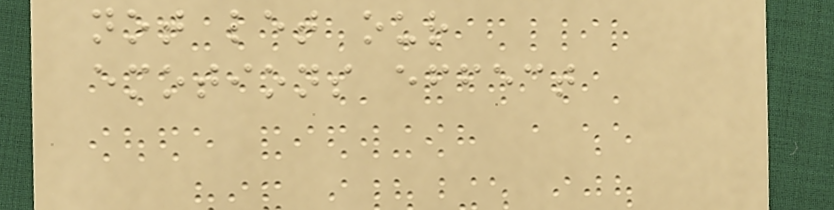not let our
emotions effect
